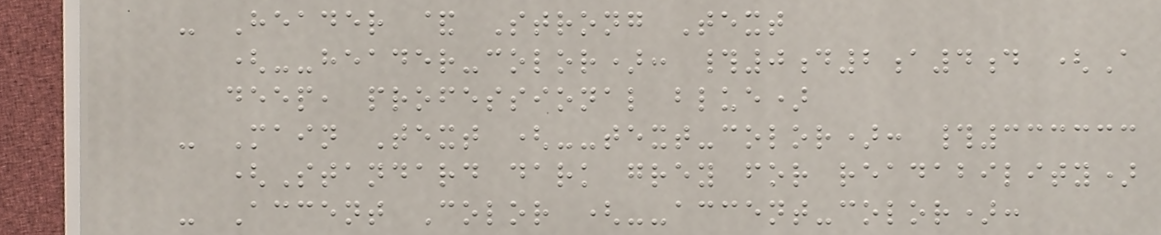- Header & Strong Text
(--header-color): #0d2a4d (A
deep, professional blue)
- Main Text (--text-color): #333333
(Standard dark grey for readability)
- Accent Color (--accent-color):
